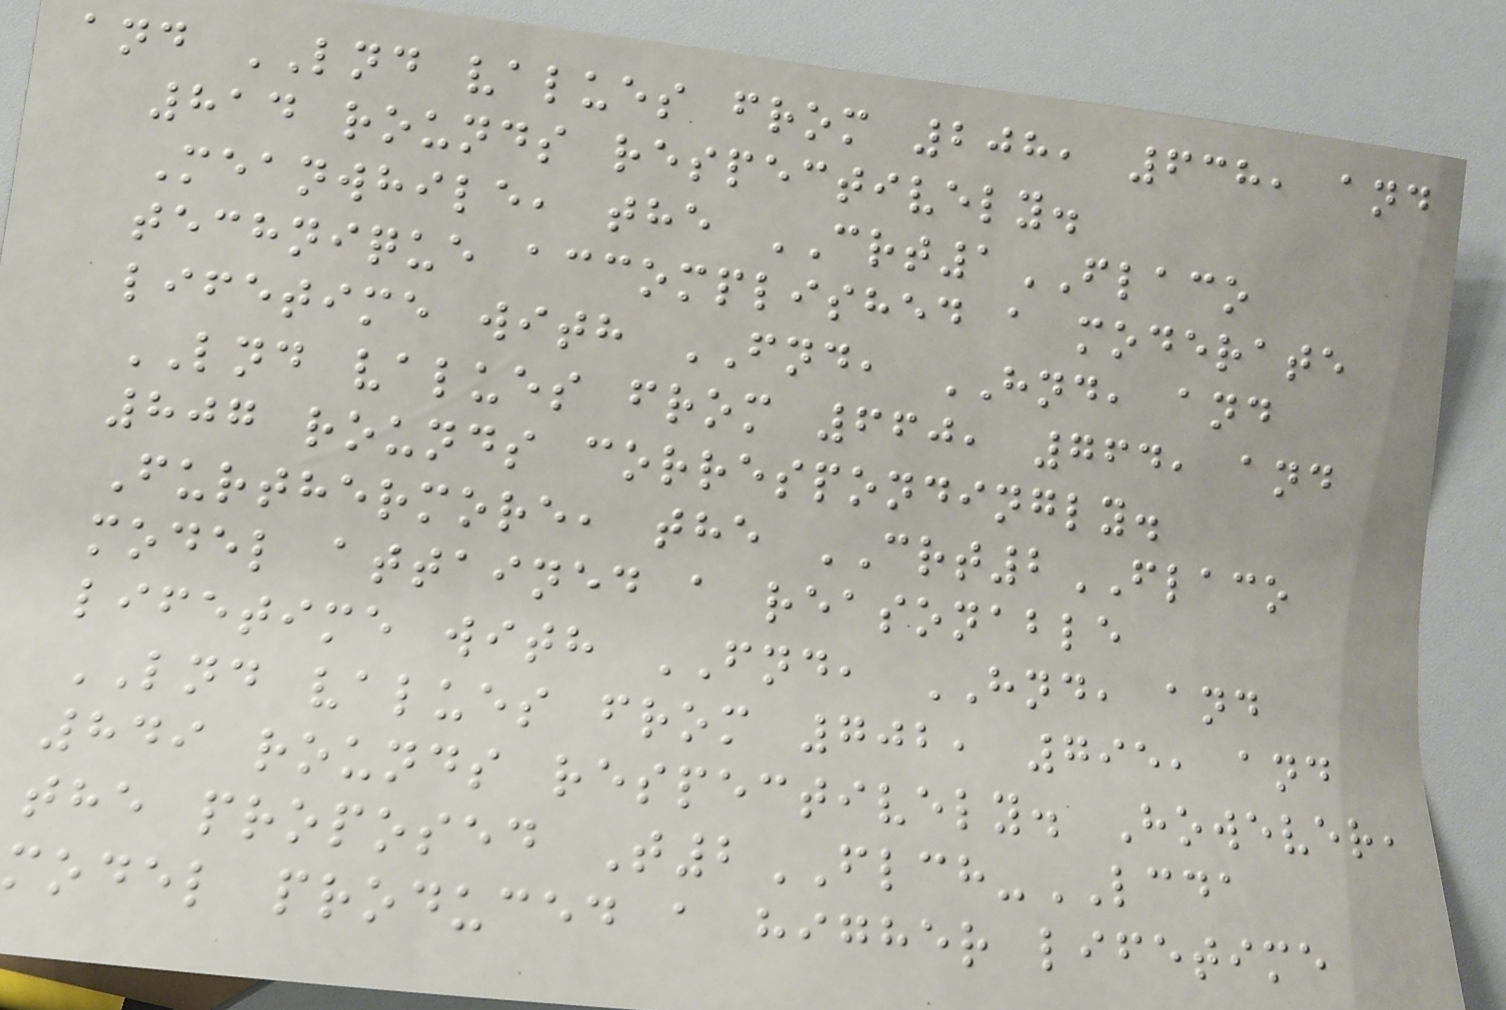and LND values from 208, 638, and
814 rounds respectively.
Meanwhile, the CRT1FLACO
technique accomplished a moderate
lifetime with FND, HND, and
LND values from 660, 764, and
807 rounds correspondingly.
Furthermore, the CRT2FLACO
model attained a reasonable
lifetime with FND, HND, and
LND values from 702, 795, and
849 rounds respectively. However,
the proposed T2FLCH-LCDA
model produced a higher lifetime
